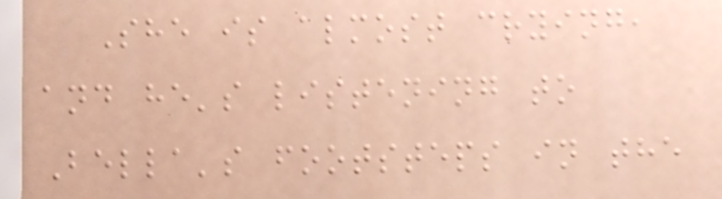She is almost crying,
and he's listening to
Bella's footsteps in the
